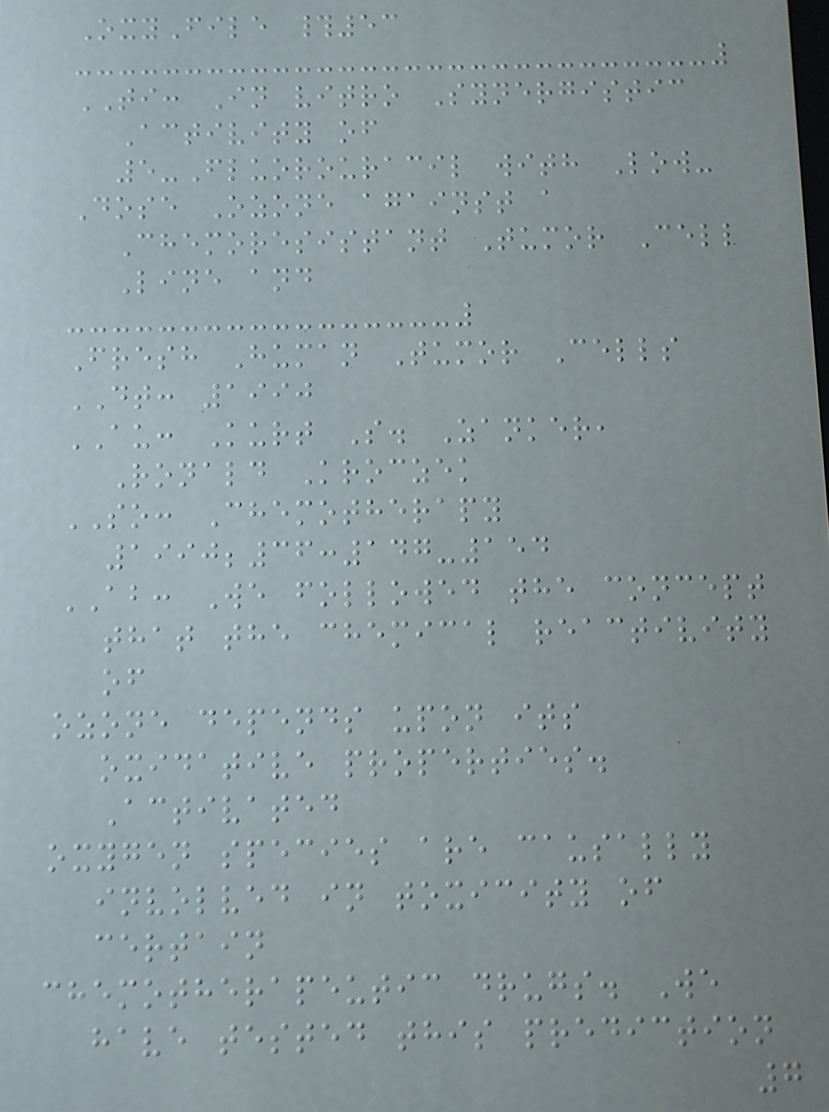OxyFile #53
TI: In vitro Synergistic
Activity of
5-Fluorouracil with Low-
Dose Ozone against a
Chemoresistant Tumor Cell
Line and
Fresh Human Tumor Cells
DT: 1990
AU: Kurt S. Zanker,
Ronald Kroczek
SO: Chemotherapy
1990;36:147-154
AB: We followed the concept
that the chemical reactivity
of
ozone depends upon its
oxidative properties.
Activated
oxygen species are causally
involved in toxicity of
certain
chemotherapeutic drugs. We
have tested this prediction
7
